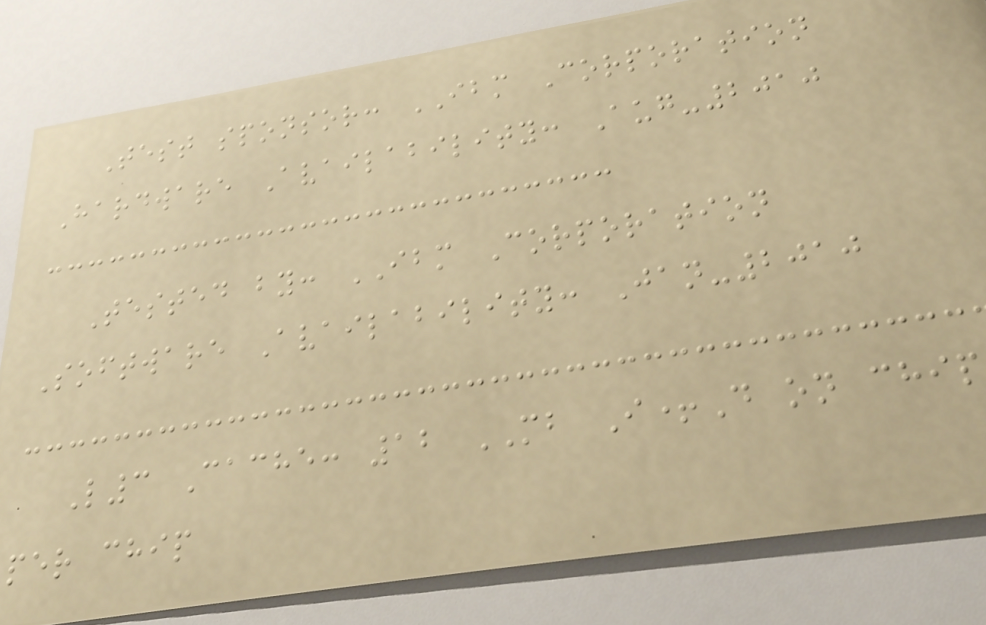Test sponsor: IBM Corporation
Hardware Availability: Aug-2010
Tested by: IBM Corporation
Software Availability: Jan-2010
L3 Cache: 12 MB I+D on chip
per chip
